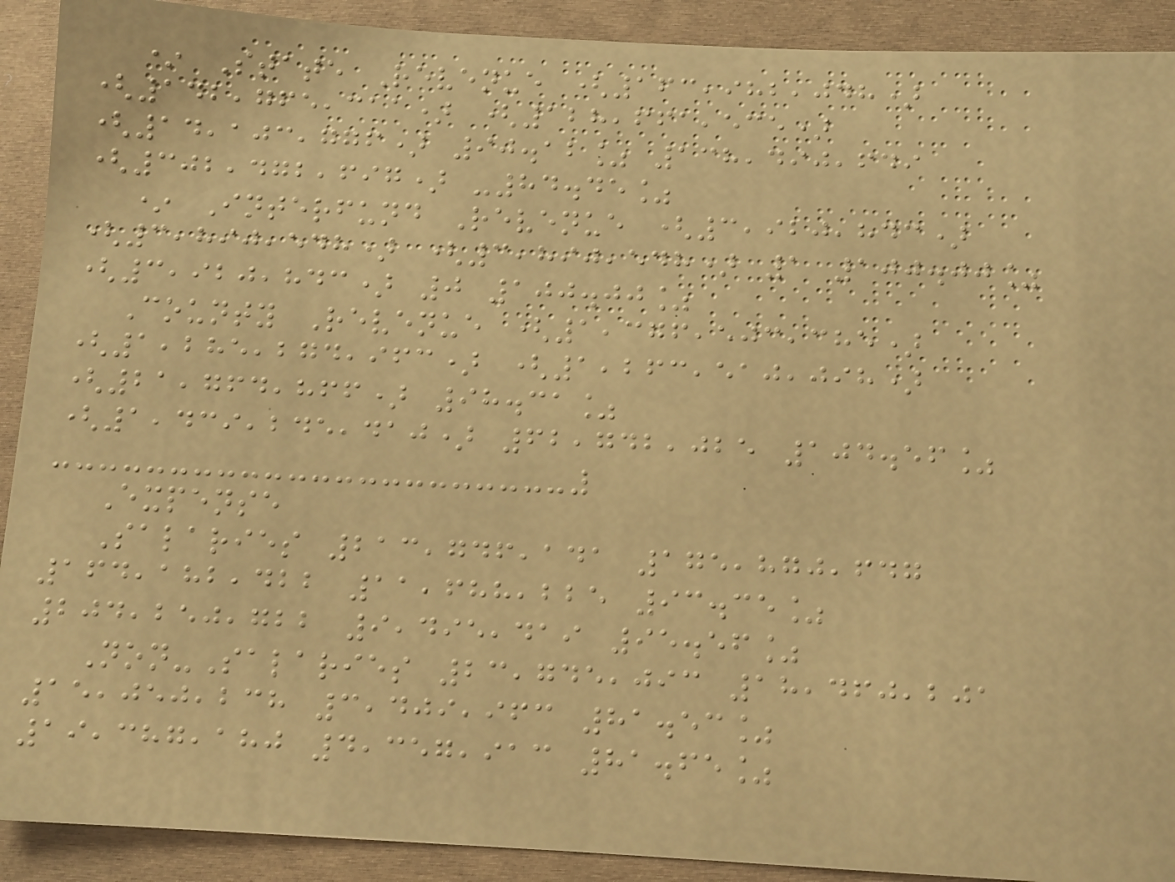* State Revenue (163,982,048)
(142,765,311) (128,661,535)
(14,103,776) 90.12% 138,490,649
(302,472,697) -84.45%
* Interfund Revenue (3,920,843)
(3,890,548) (3,890,548) 1 100.00%
(3,920,843) 0 100.00%
County Revenue (1,376,503,385)
(1,285,274,963) (1,263,510,098)
(21,764,866) 98.31%
(1,439,245,410) 62,742,025 104.56%
Expense
Salaries 213,746,141 175,870,647
164,182,422 11,688,225 93.35%
204,250,722 9,495,419 95.56%
Non-Salaries 23,745,093 18,460,201
15,050,238 3,409,963 81.53%
19,387,180 4,357,913 81.65%
